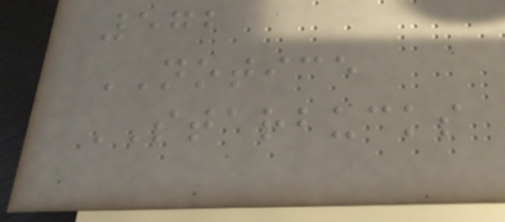572
NOTICE
STARBUCKS
